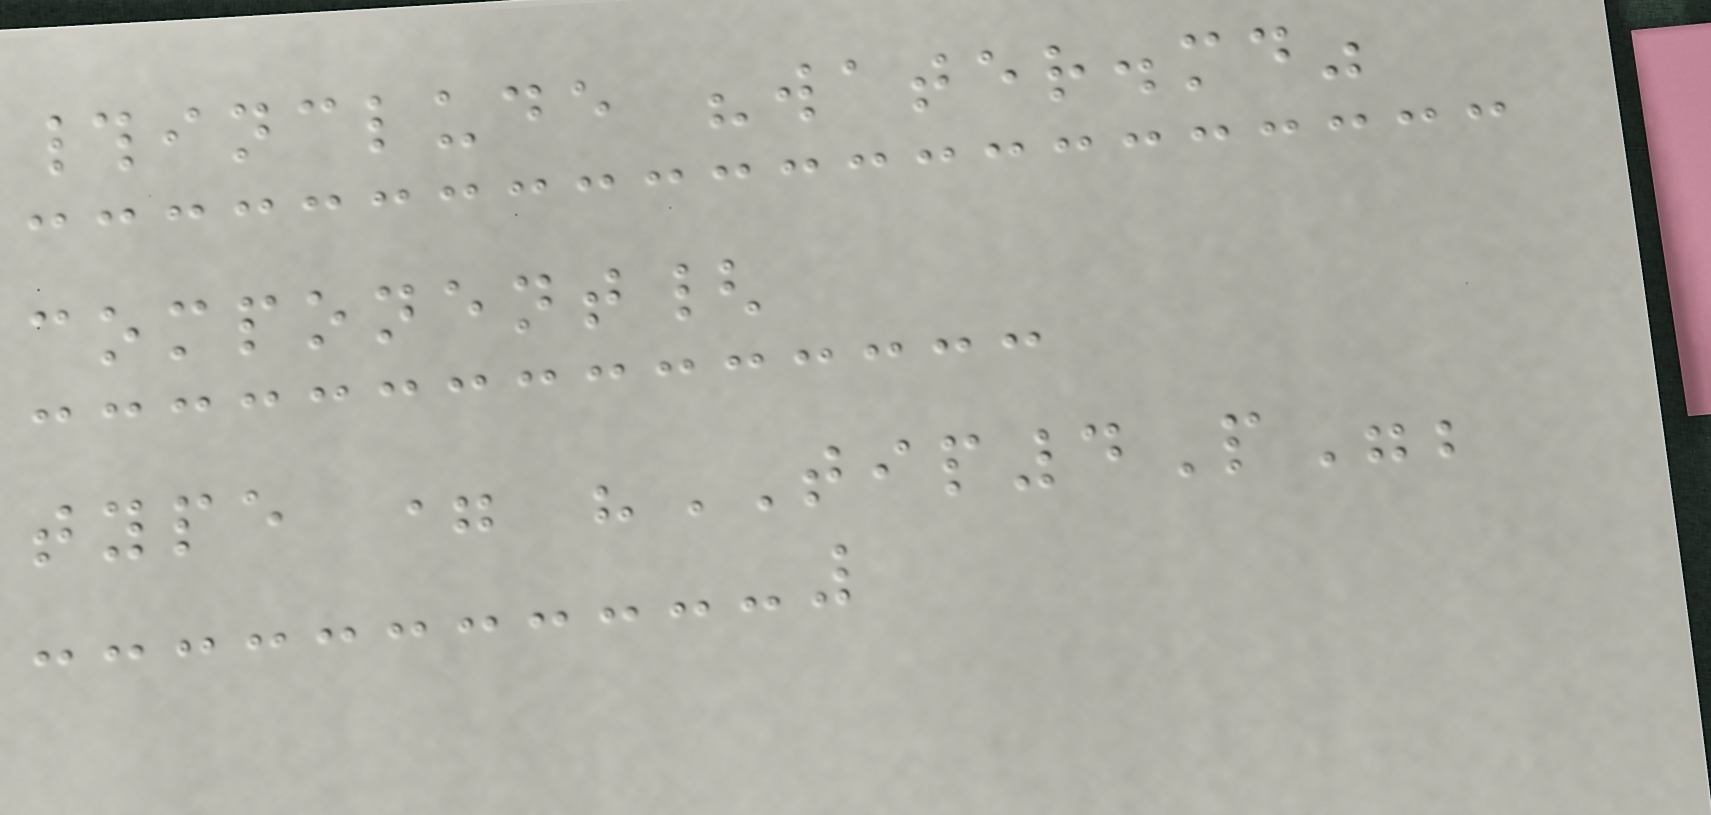#include "water.md"
component{
type = "TIP4P";
